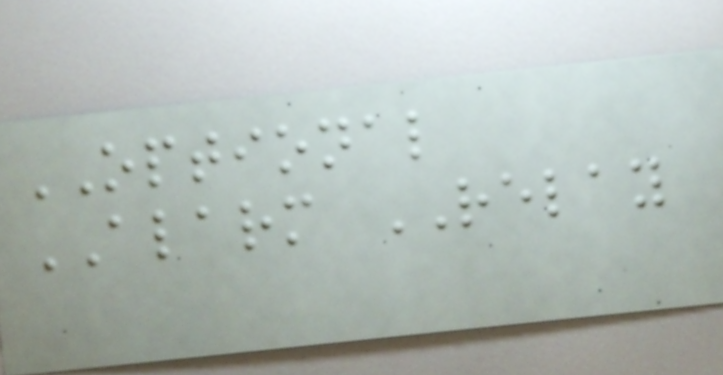OPTIONAL
ALARM RELAY
